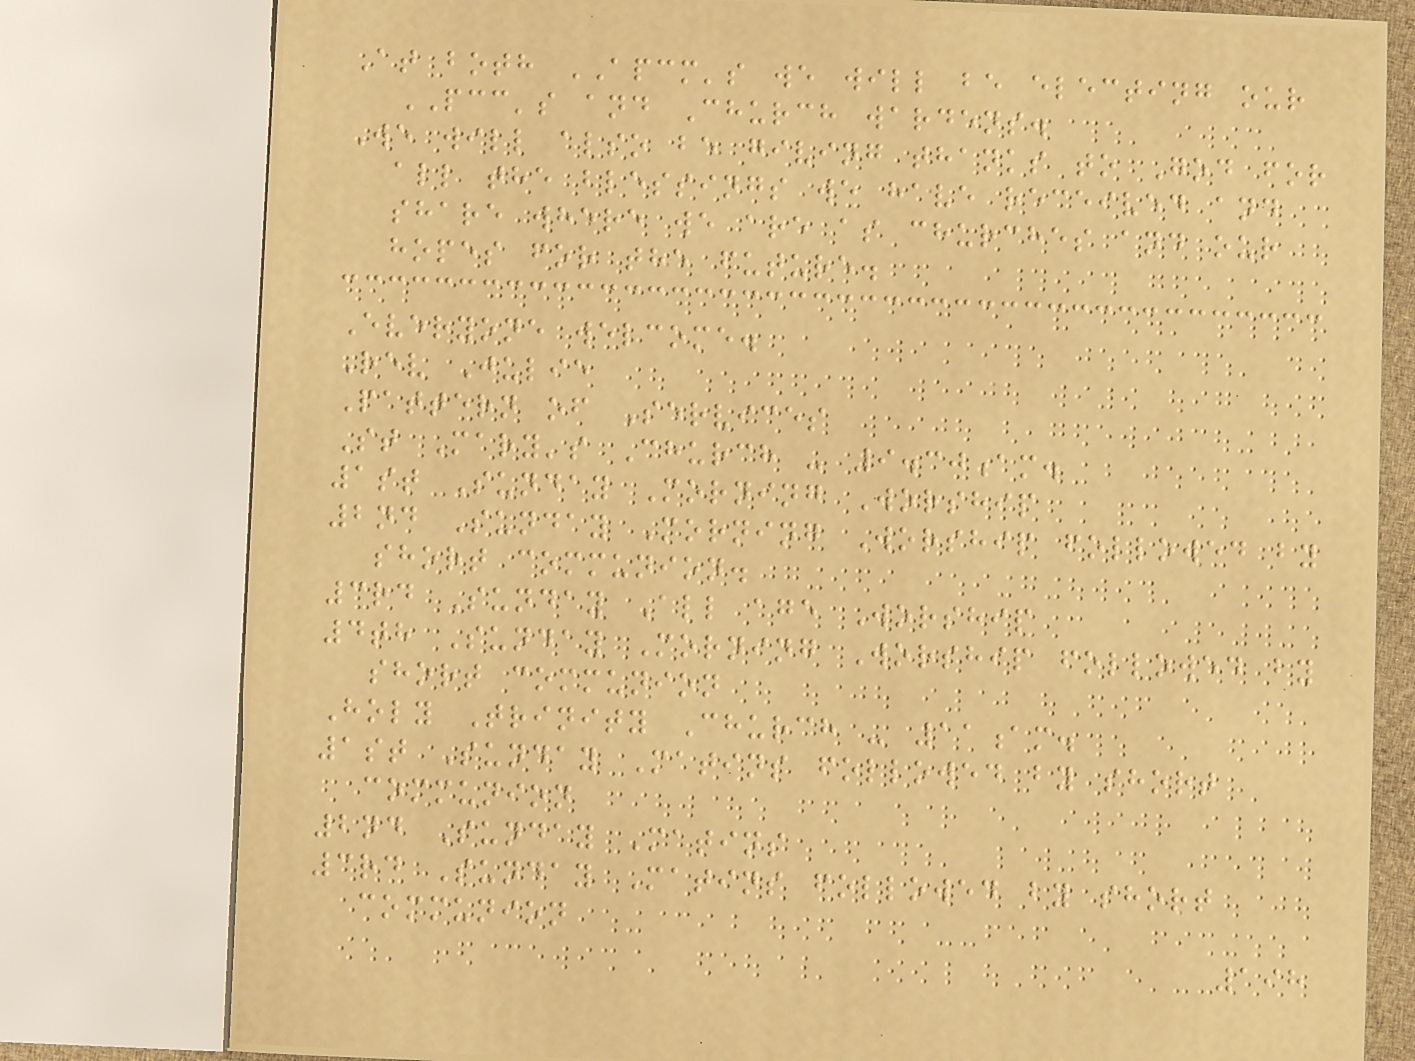At both APCM's we will be electing our
PCC's and Church wardens.
We will also be giving thanks to God for
all the blessings we have received and
share where we are as churches and our
hopes for the future.
Everyone welcome.
Rev Julie
Pattern of Services
St Mary's Church - 9.30am.
1st Sunday Morning Worship
2nd Sunday Morning Worship followed by
short communion.
3rd Sunday All age Worship
4th Sunday Morning Worship followed by
short communion
Holy Trinity Church - 11am.
1st Sunday Matins followed by short
communion
2nd Sunday Matins
3rd Sunday Matins followed by short
communion
198
